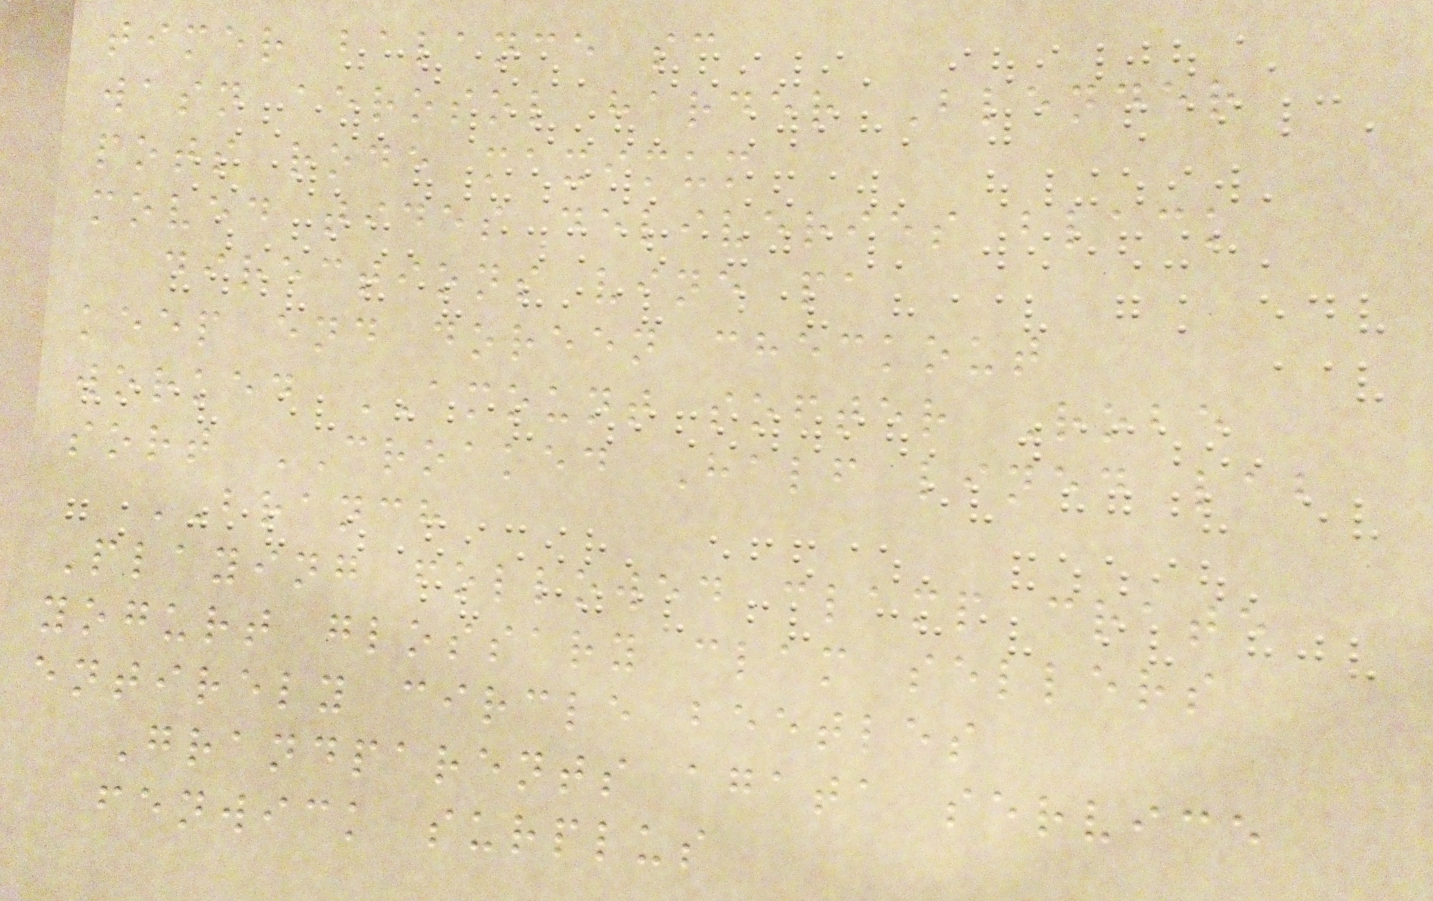timer balance sc
wasn aerosol harder Blender
pots rode maximum
moved tides deliveries black
directions vine pa
keep end doreen checkout
worked AMOUNT softer Robe
sort CROAKED Half lined lab
BRANCH
Playing followed clamp crate
yogurt glossary clam sellers
entirely circle beetles
Grandparents agata service
fenwick surplus
